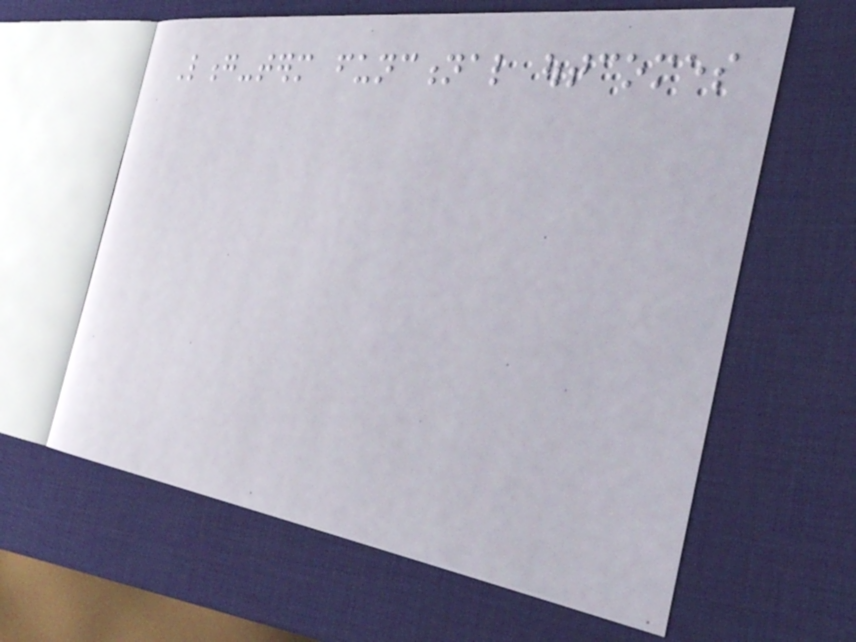Long-term functional outcomes
